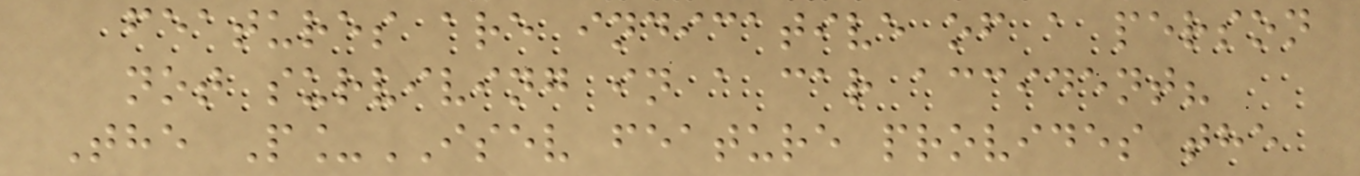features are indicative of a person
not surviving in a car accident?
The P_ISEV feature provides the
